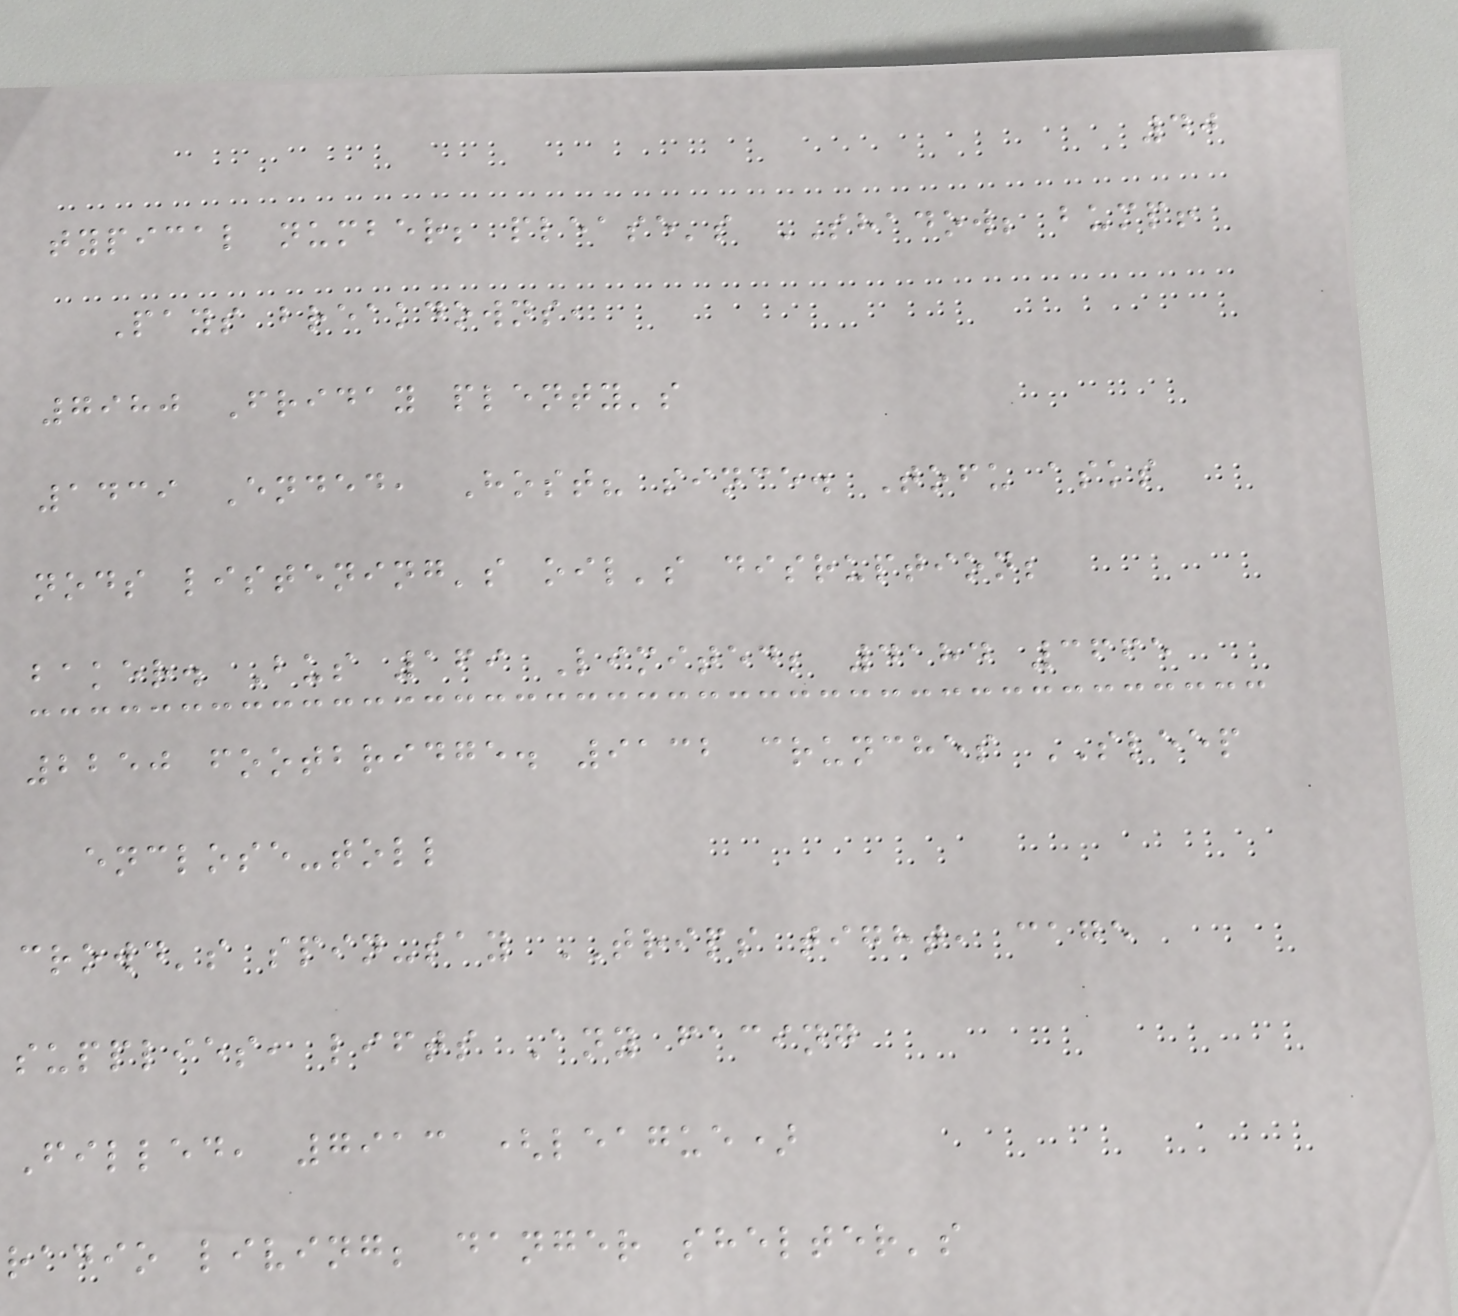40
typical number; please's SHADOW; bump!
Pays breakdowns,
7980 Friday plenty's
1439 Ended, Host? since. Tofu asks
nods listening's oil's disruption;
baker. Bus 169 Limited; 4184 3665
2250 footbridge. 9132 crunches SLEEP
enclose-toll
crowd's spin-say TRIPS tight, cage
supplies, lifts Any facing
Filled, 7913 (league)
radio living; danger shelter's
